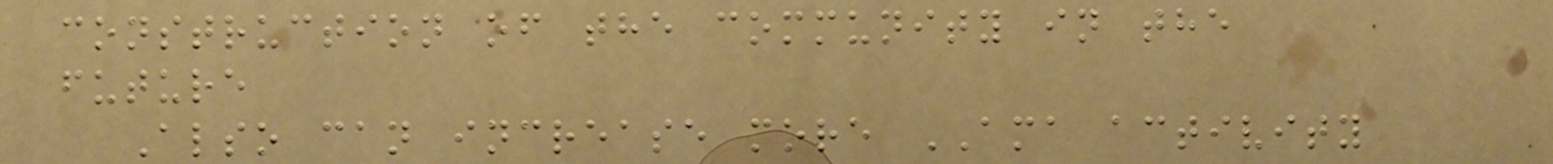construction of the community in the
future
Also can increase more AMA activity
